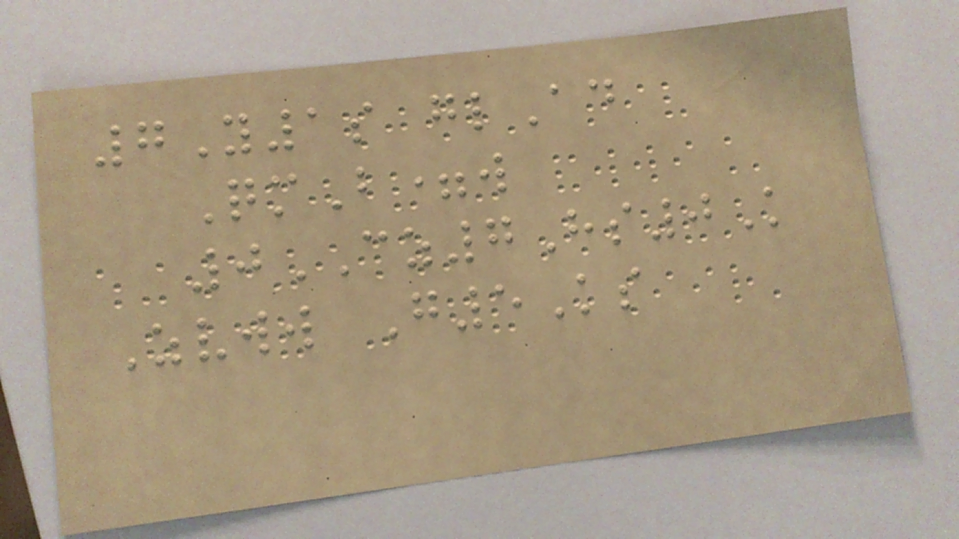7Y1s glAd
QmB=w
0CZ7Hs0K
Zvww G5Ks
